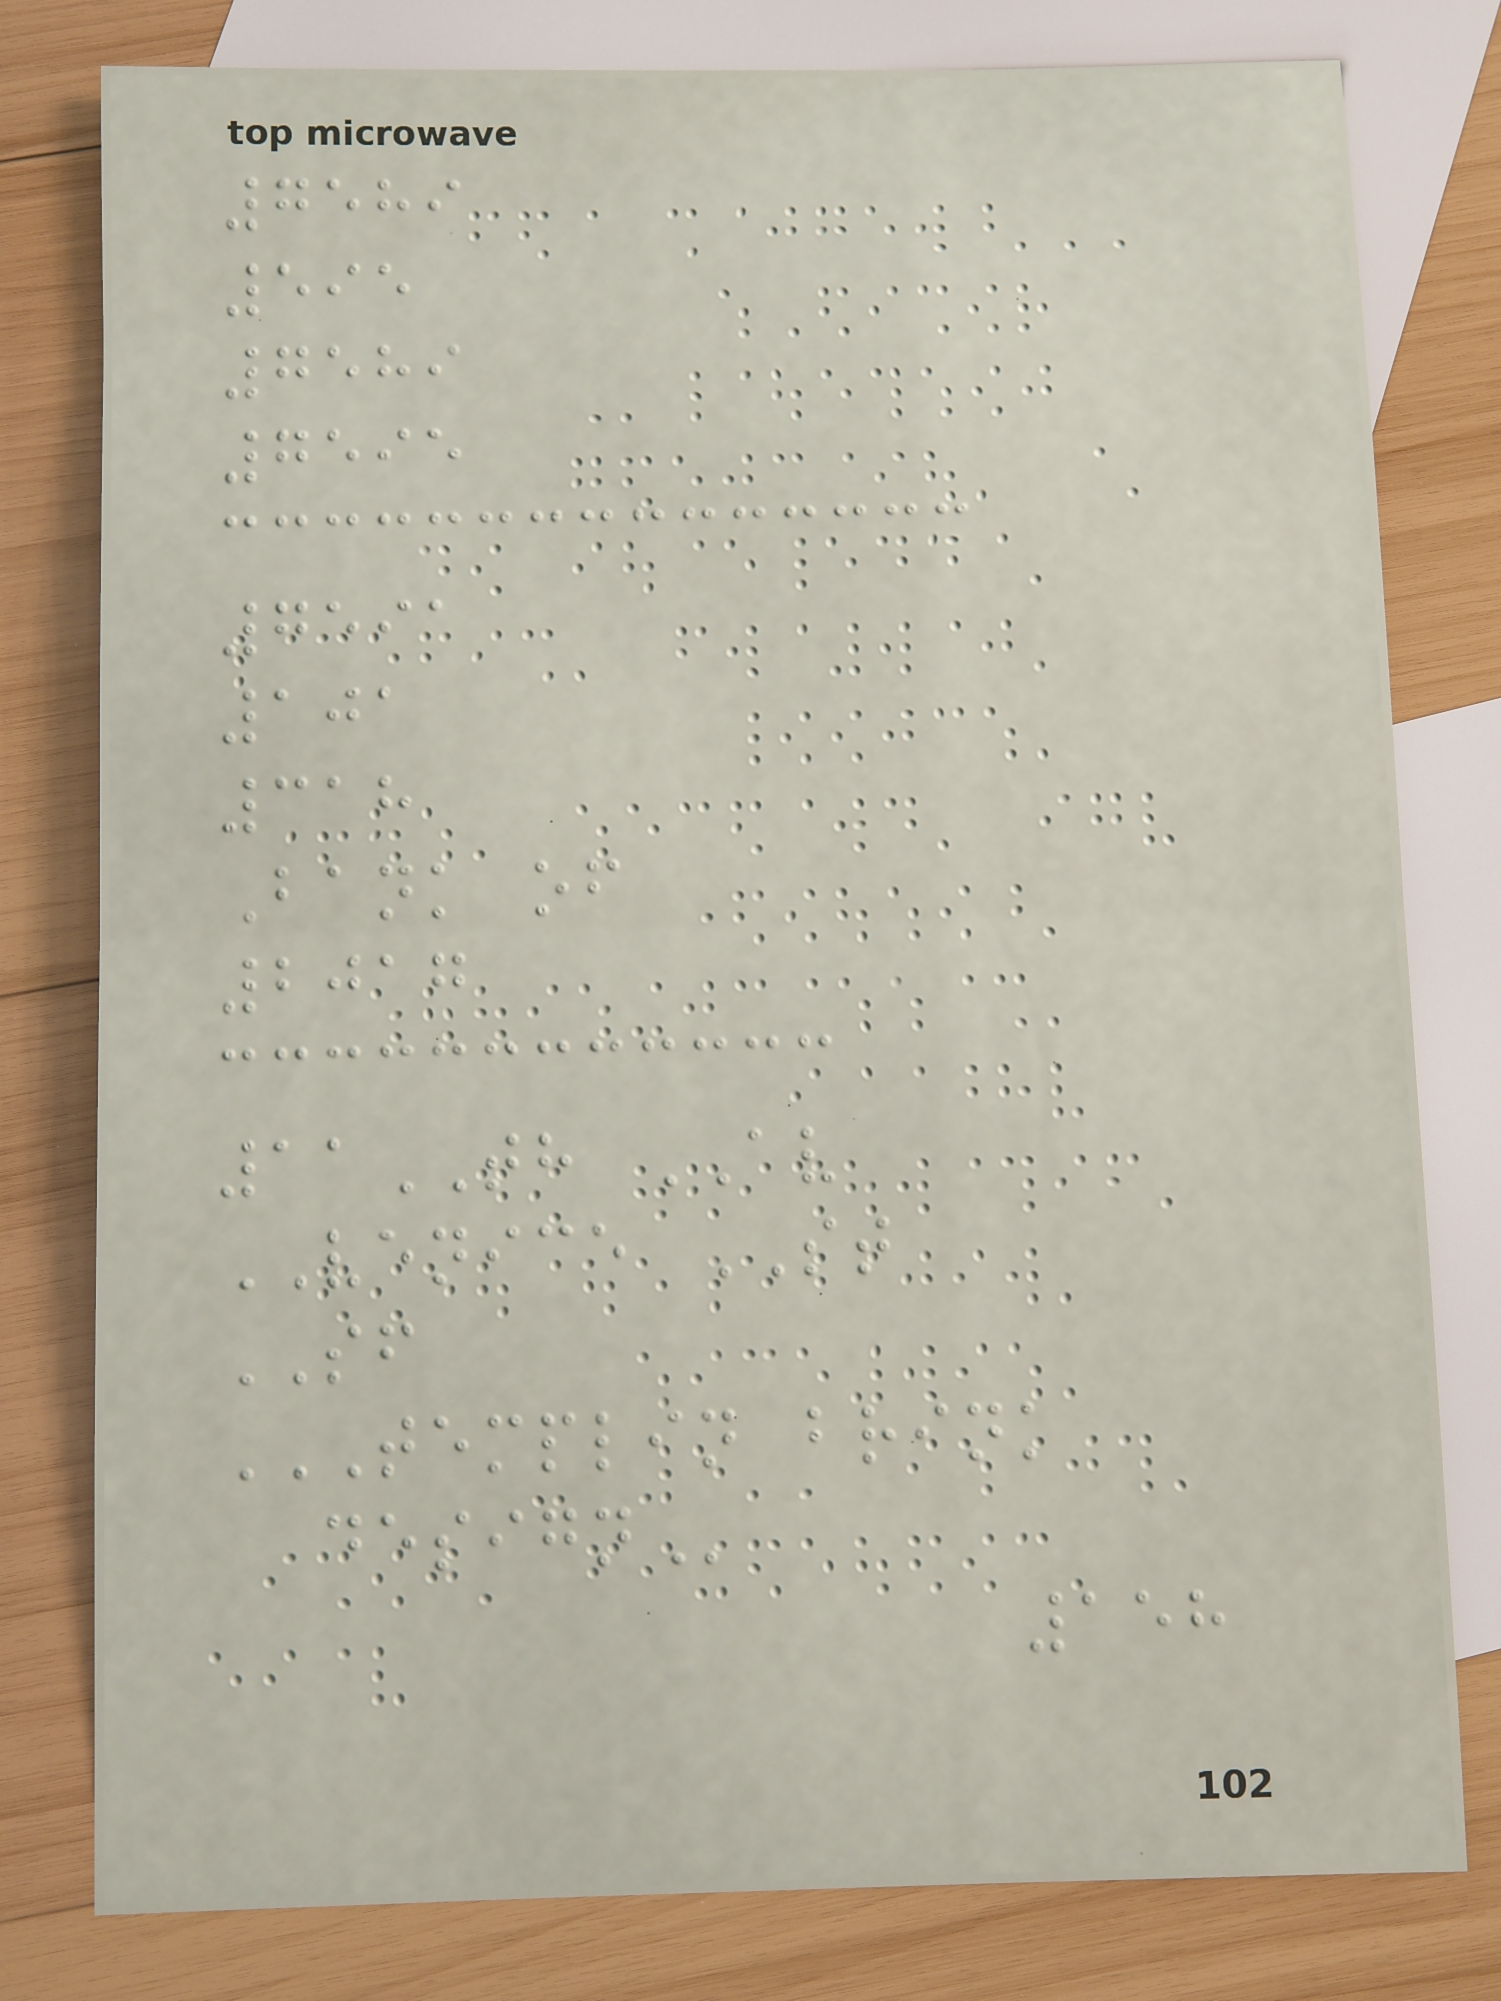7589
595
7589
7595
7591
101
318
Bank of
2017
11TH AV
VENICE ST
SF
TEMPLIN BRINK
DESIGN
158
